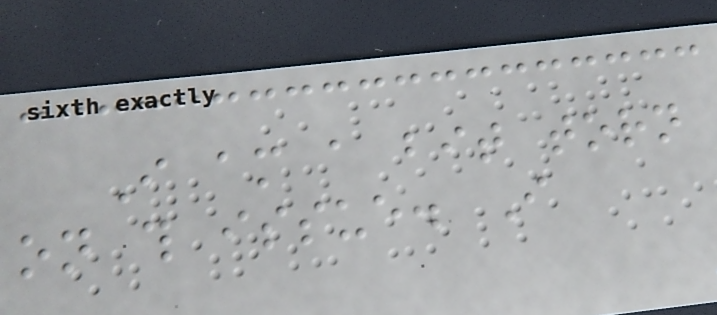I am a bit torn
on this issue. I
